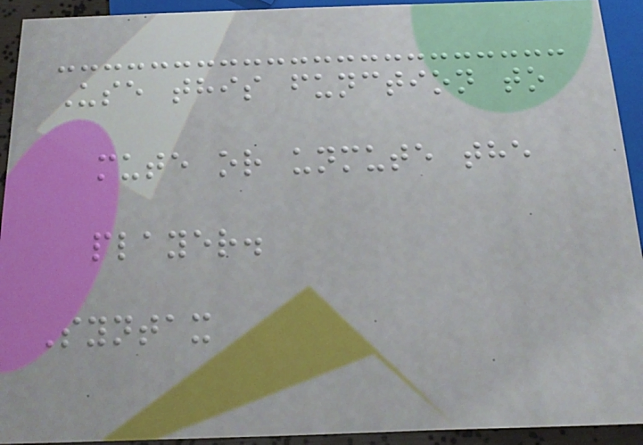Use this function to
mute or unmute the
player.
Syntax
